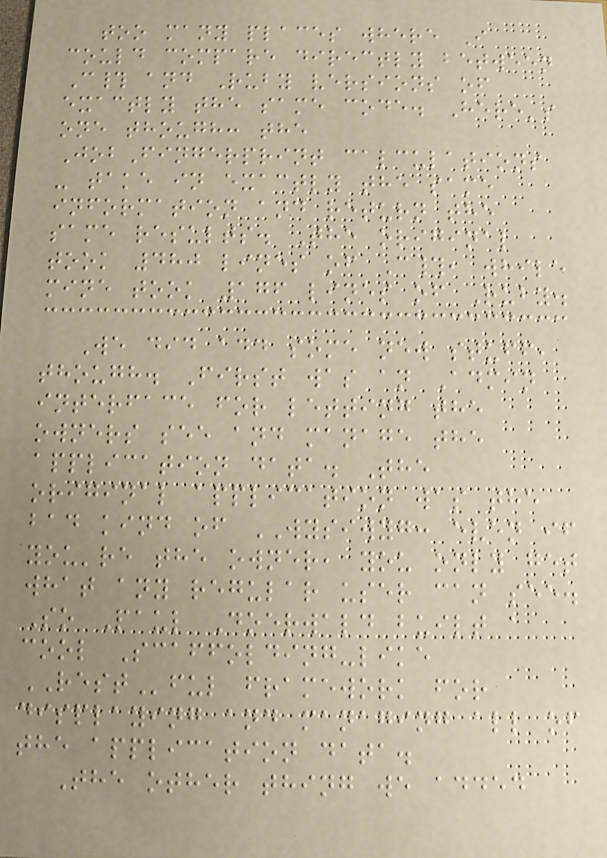too many places where I
could compare directly between
C# and Ruby versions of
exactly the same code. Here's
one though: the
JobFingerprint calculations
- take in exactly the same
information and return the
same results. The original
took 480 lines of C#, while
mine took 176 lines of Ruby.
We did add some new stuff,
though. First was an Admin
interface for letting the
owners see and manage the
application data. The
original application was the
bad kind of WYSIWYG: even if
you're the owner, you only get
what any regular user can see.
So Paul Doerwald built a
cool Scaffolding-like
RESTful framework for
displaying and managing all of
the application data.
The other thing we added
